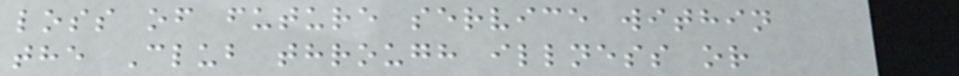loss of future service within
the Club through illness or
